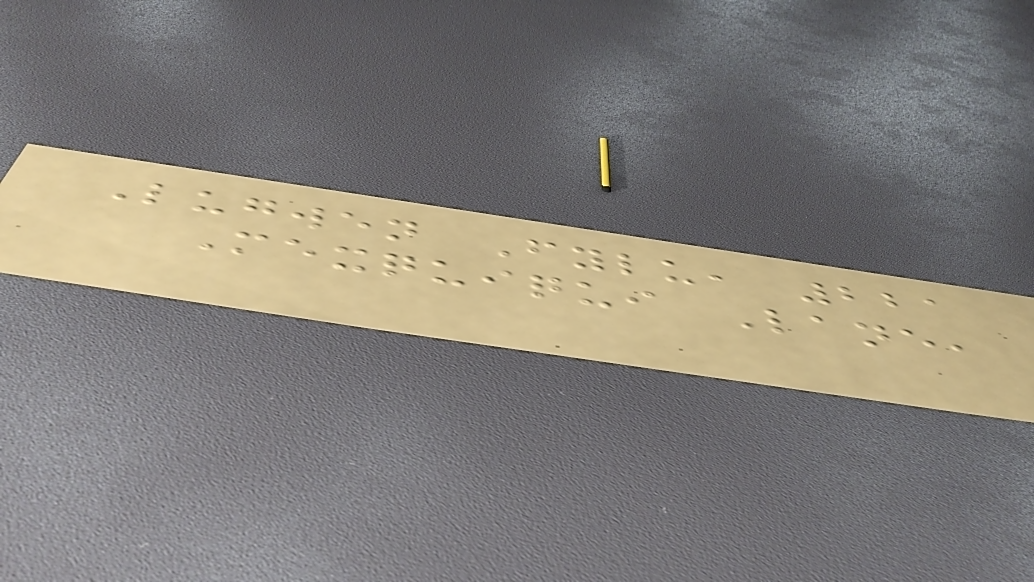Lugwen Fylu, 221
Mexquiqui Lane,
